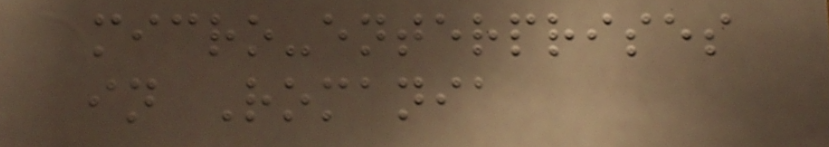micro-enterprises
in Romania
